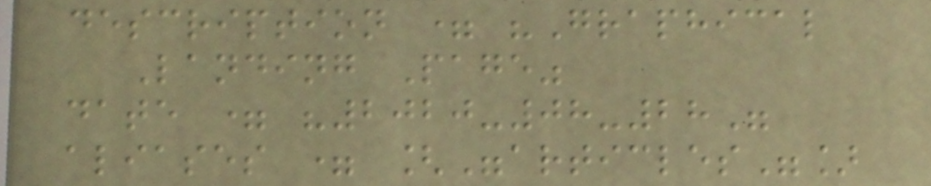description = "Graphical
Landing Page"
date = "2020-08-28"
aliases = ["articles"]
